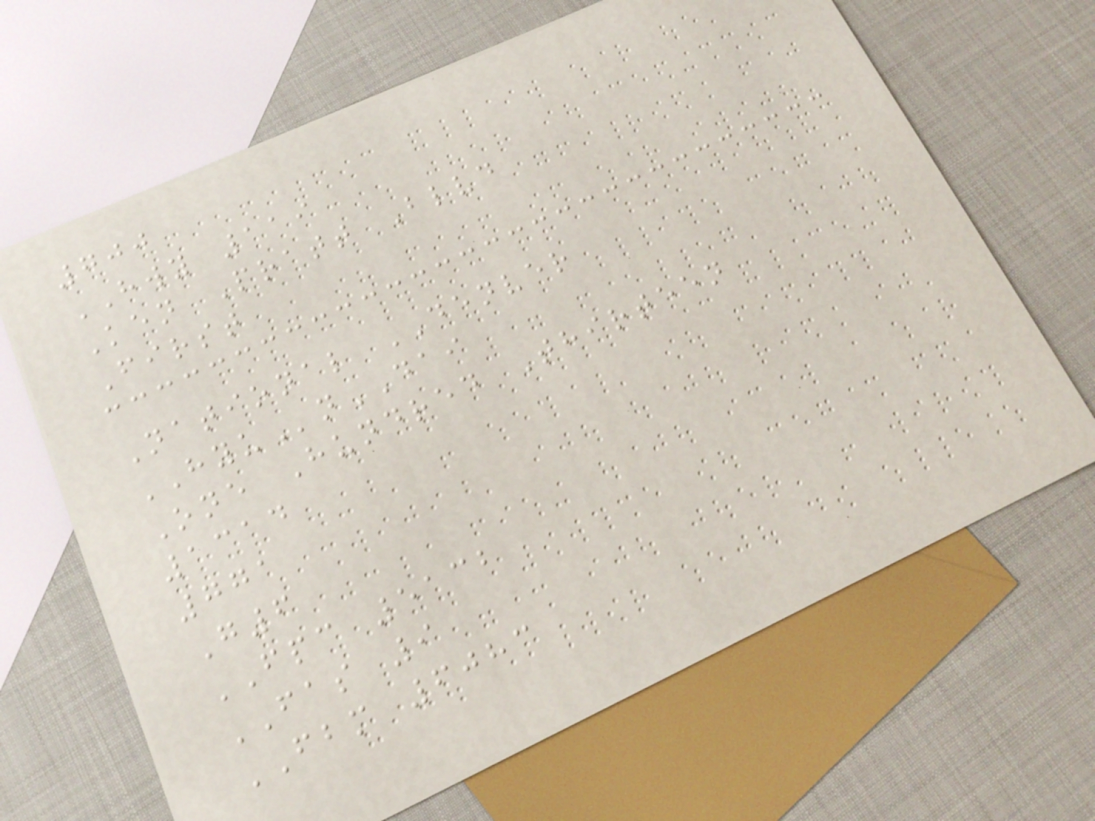700
HWY 119
Ken Pratt Blvd
First
National DENVER
HYUnDAI
One Hundred Thirteen
1314
771
G6
FPC 5132
FAS 9
FBM 6083
